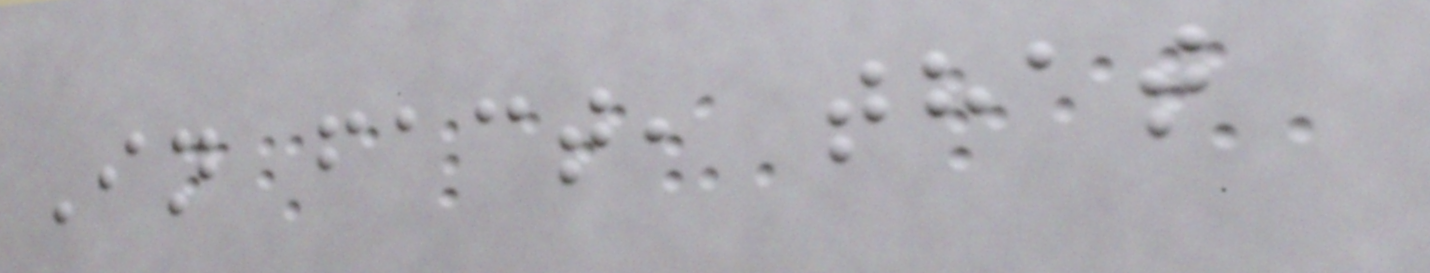In fact, that
